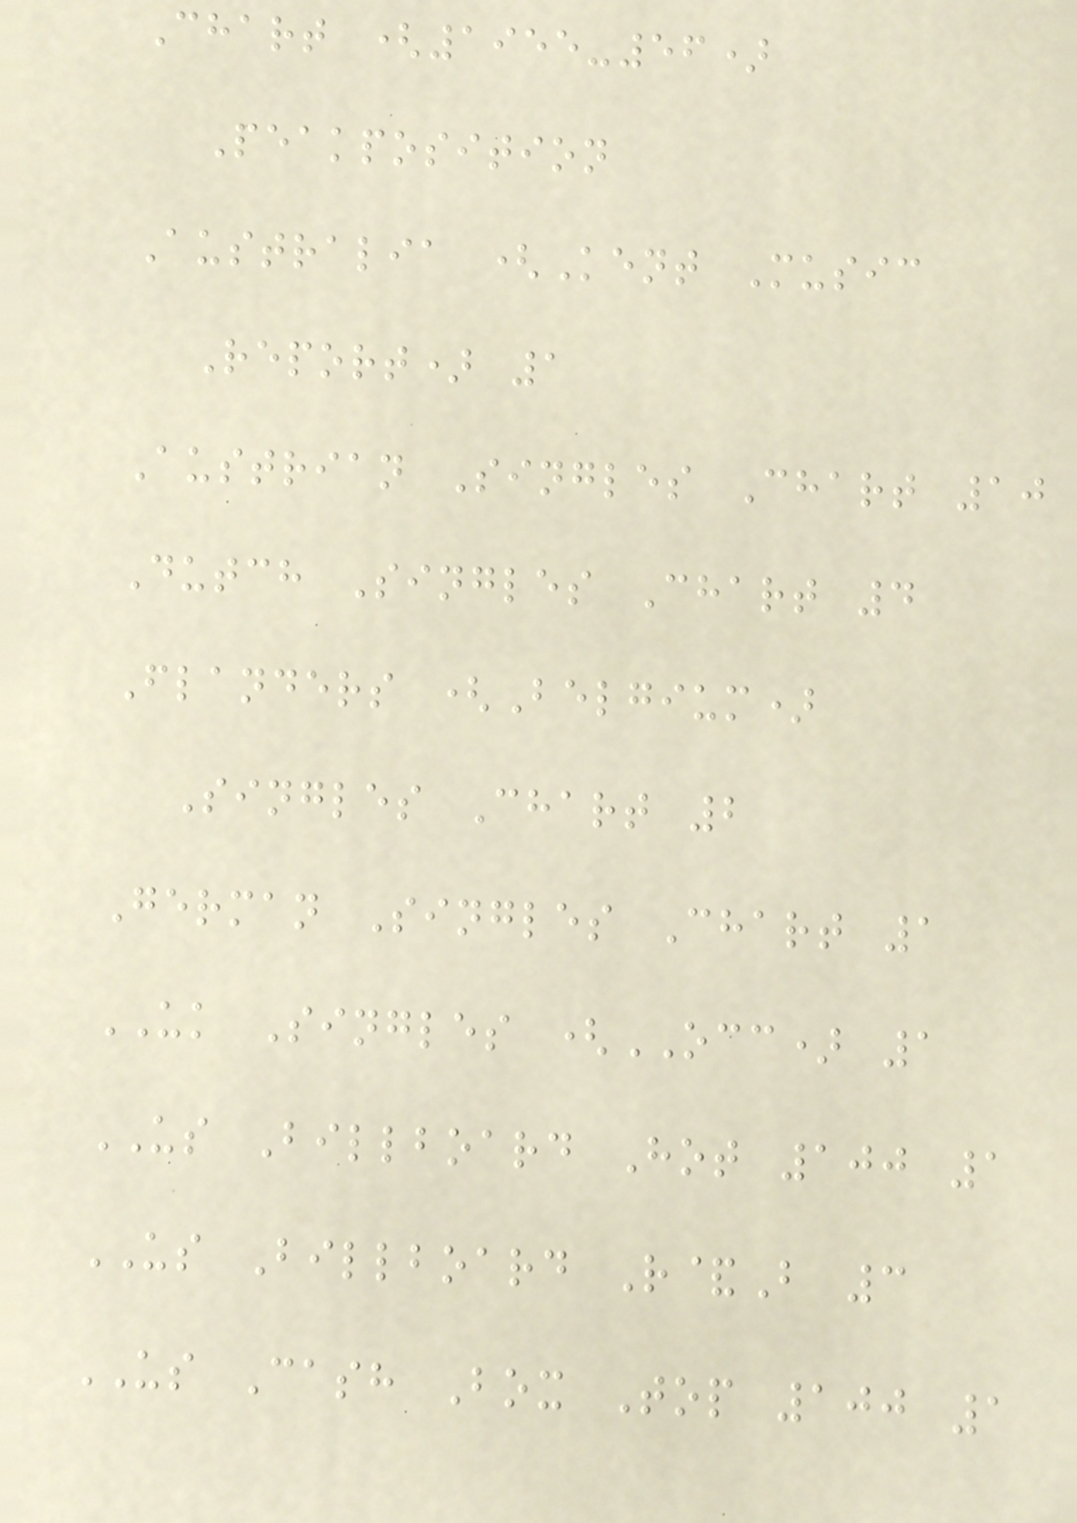Chart (1955-56)
Peakposition
Australia (Kent Music
Report) 1
Austrian Singles Chart 10
Dutch Singles Chart 4
Flanders (Belgium)
Singles Chart 2
German Singles Chart 1
UK Singles (OCC) 1
US Billboard Hot 100 1
US Billboard R&B 3
US Cash Box Top 100 1
